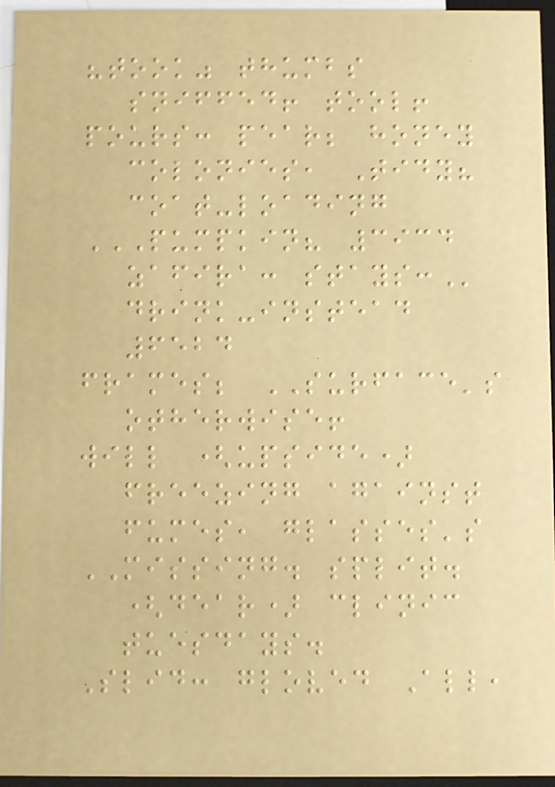"took" thumbs
sniffed! tool!
pours: pear; honey
colonies, Tidy?
coat-loading
PUMPKIN? 3934
ZAFIRA: STAYS:
drink-instead
6524
frames; SURFACE's
otherwise!
will (upside)
freezing against
fumes, glasses's
MISSING. split.
(dear) clinic
tuesdays.
Slid: gloved All,
